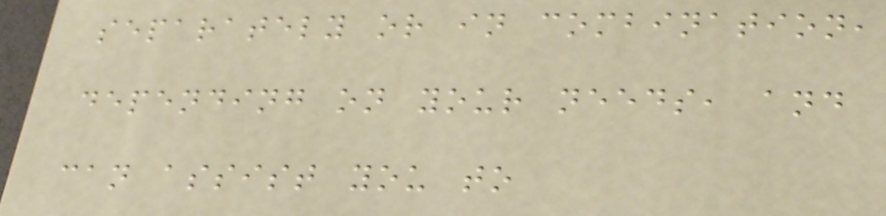separately or in combination,
depending on your needs, and
can assist you to
